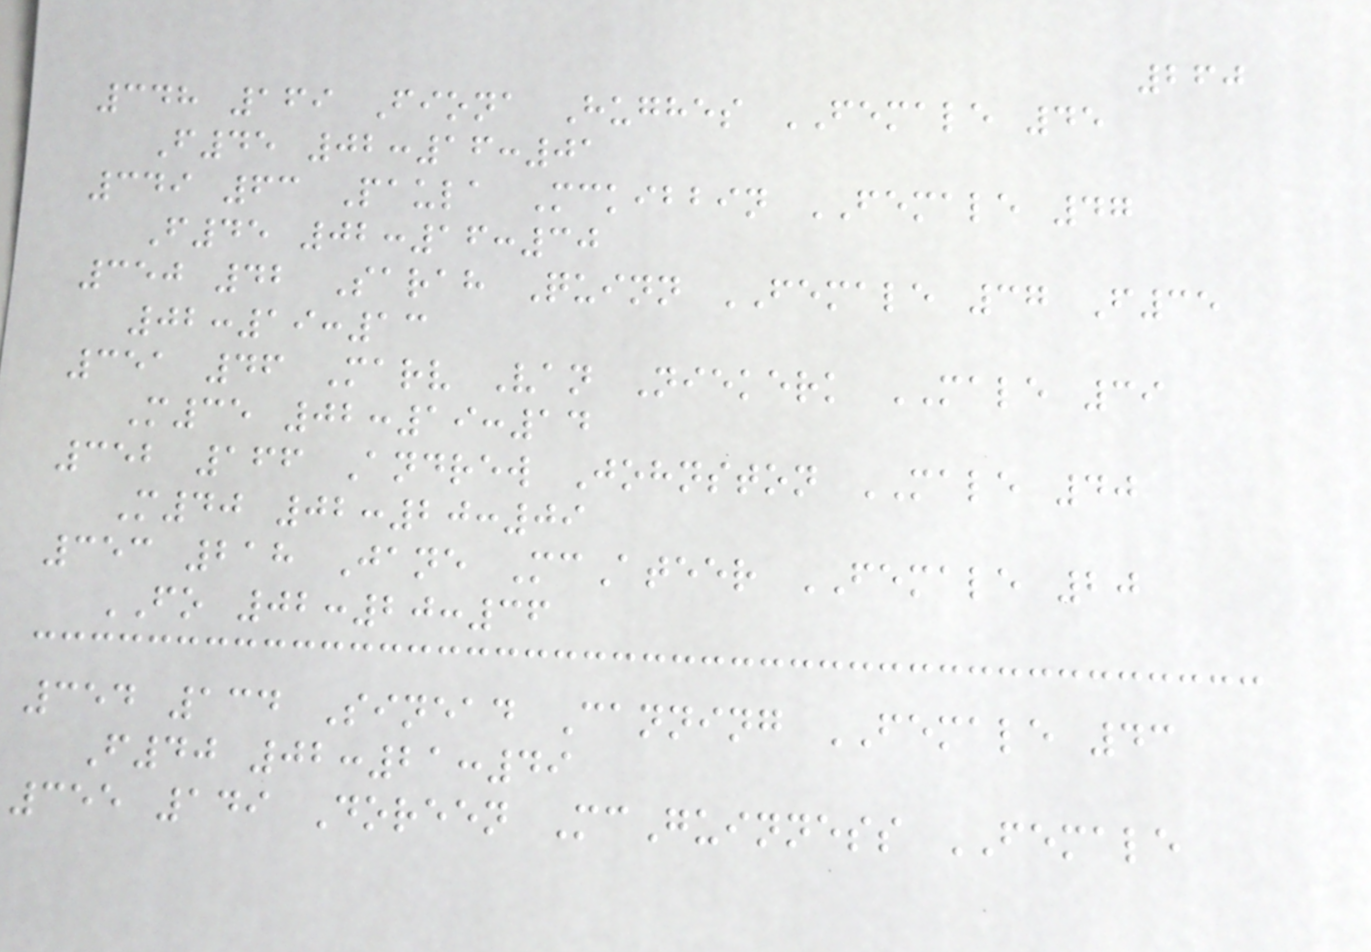260
348 169 Fiona Hughes FEMALE 45
F45 02:16:01
349 63 Paula Mckibbin FEMALE 47
F45 02:16:30
350 42 Sarah Quinn FEMALE 37 F35
02:19:13
351 46 Marv Van Niekerk MALE 39
M35 02:19:14
352 166 Andrew Johnston MALE 40
M40 02:20:09
353 218 Jane McAteer FEMALE 20
FO 02:20:36
354 134 Sinead Canning FEMALE 43
F40 02:21:49
355 149 Doreen McGuinness FEMALE
